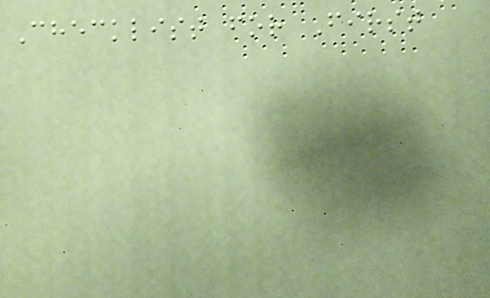Checklist for First
